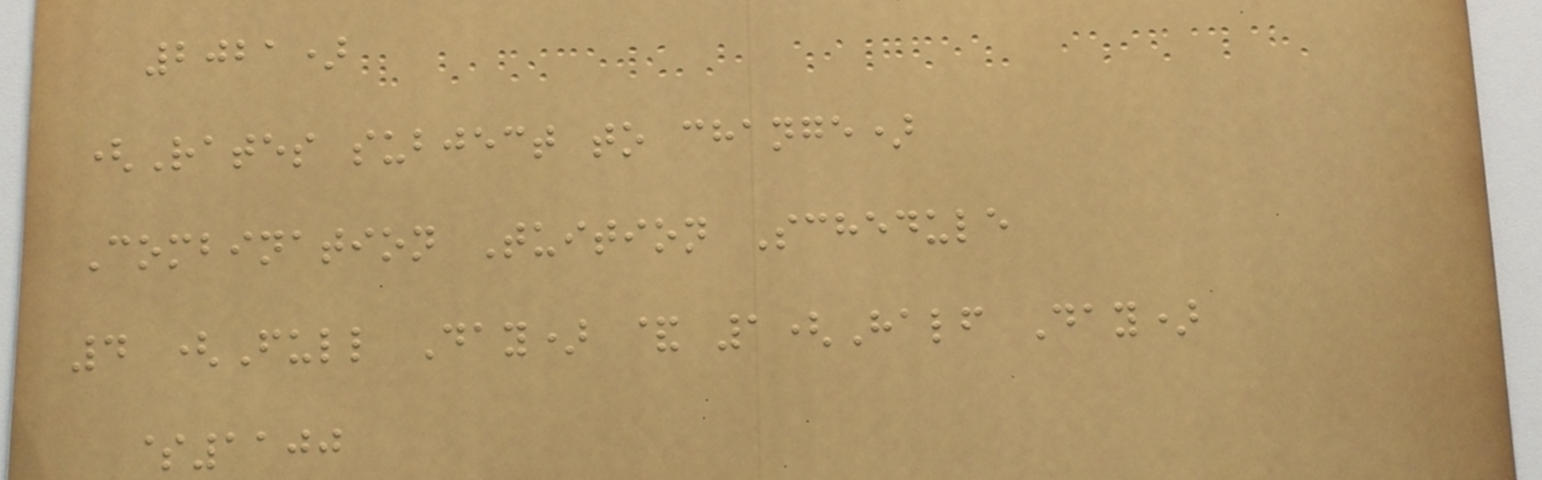2021)
(Rates subject to change)
Combination Tuition Schedule
4 (Full Day) & 1(Half Day)
$1100
